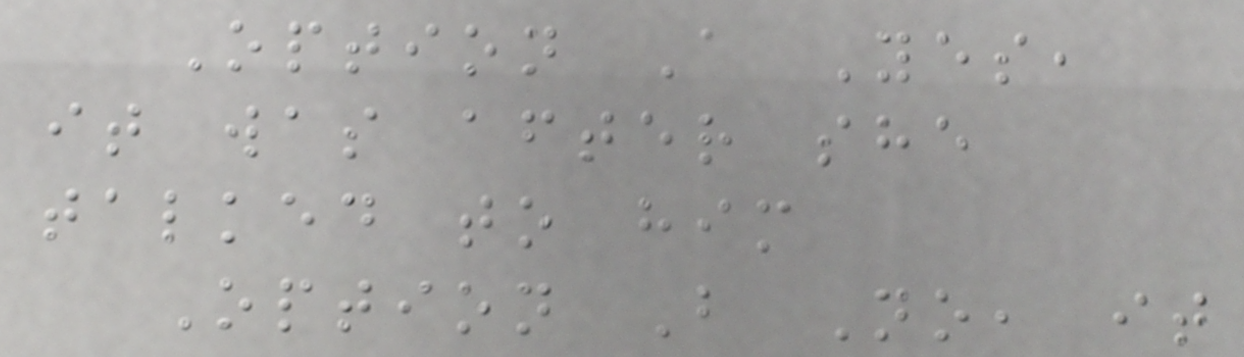Option A Yes,
it was after she
talked to him
Option B No, it
